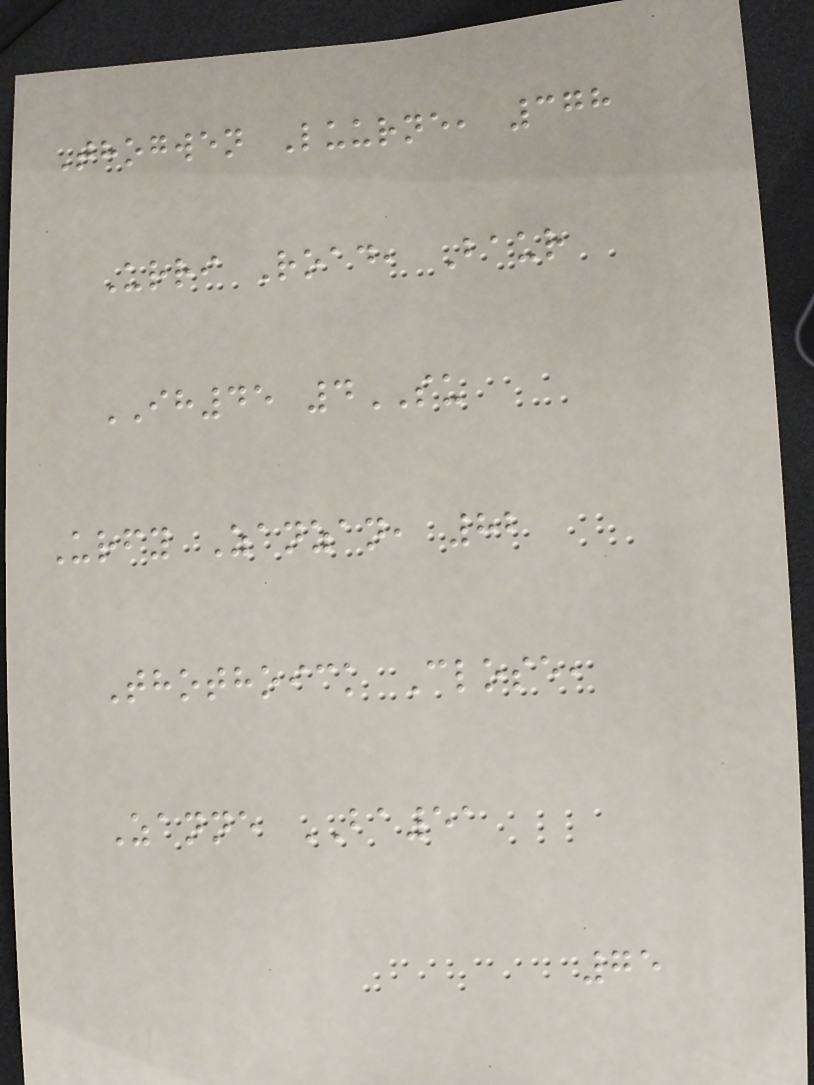Thogwen Luurne, 378
Urri Road, Baur
IH45 4SU
Urfy Zanzan, 82
Thothoick Close,
Zanne BA51
75
